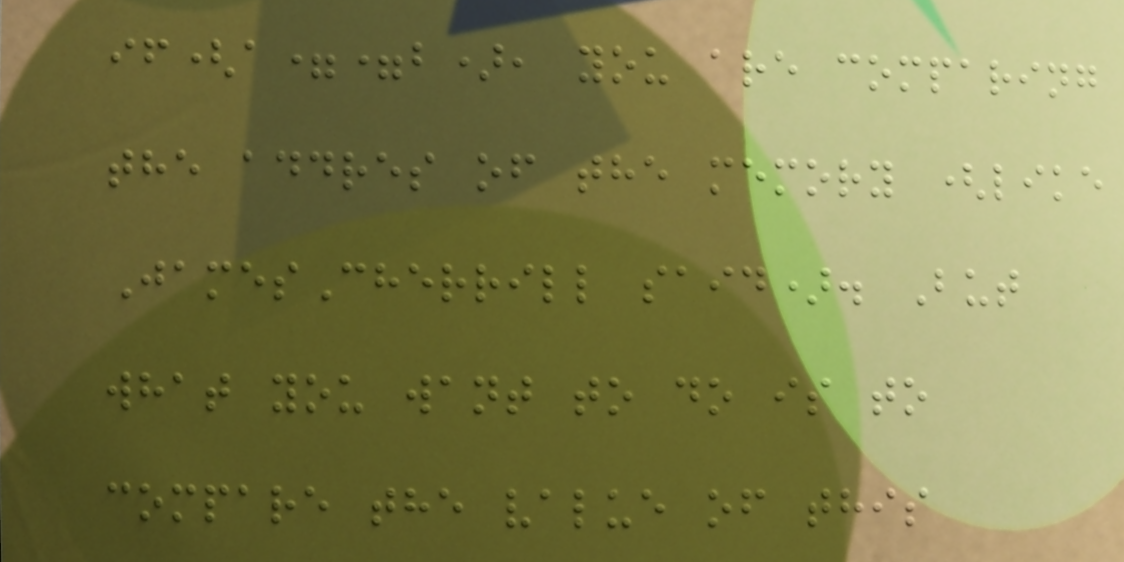if(a==b), you are comparing
the addres of the memory (like
JamesCherrill said). But
what you want to do is to
compare the value of this
